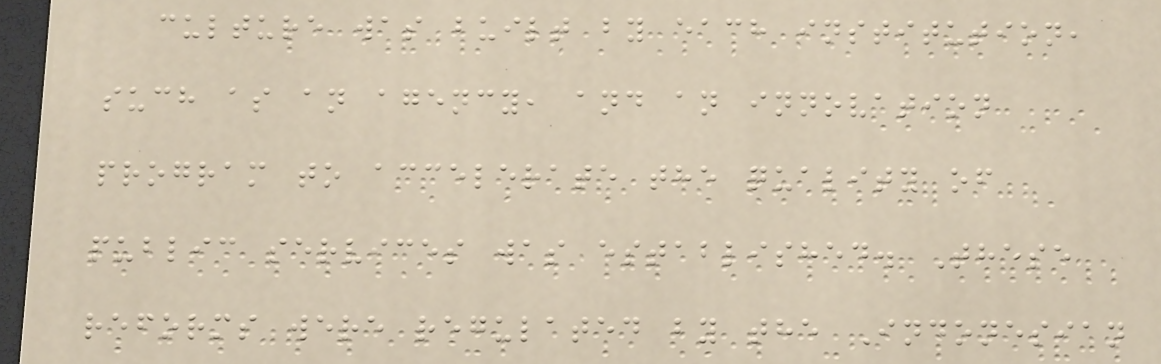culture was built by each institution,
such as an agency, and an innovation
program to accelerate the quality of
public services was established. These
reforms were regulated by the Indonesian
